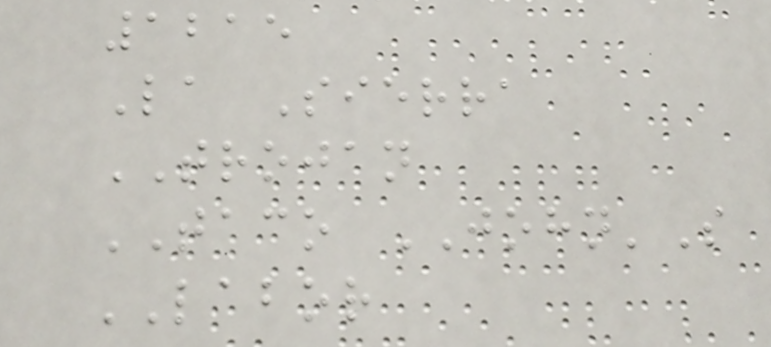1215
La Sierra
TROJAN
TACO JOHN'S
LABOR
